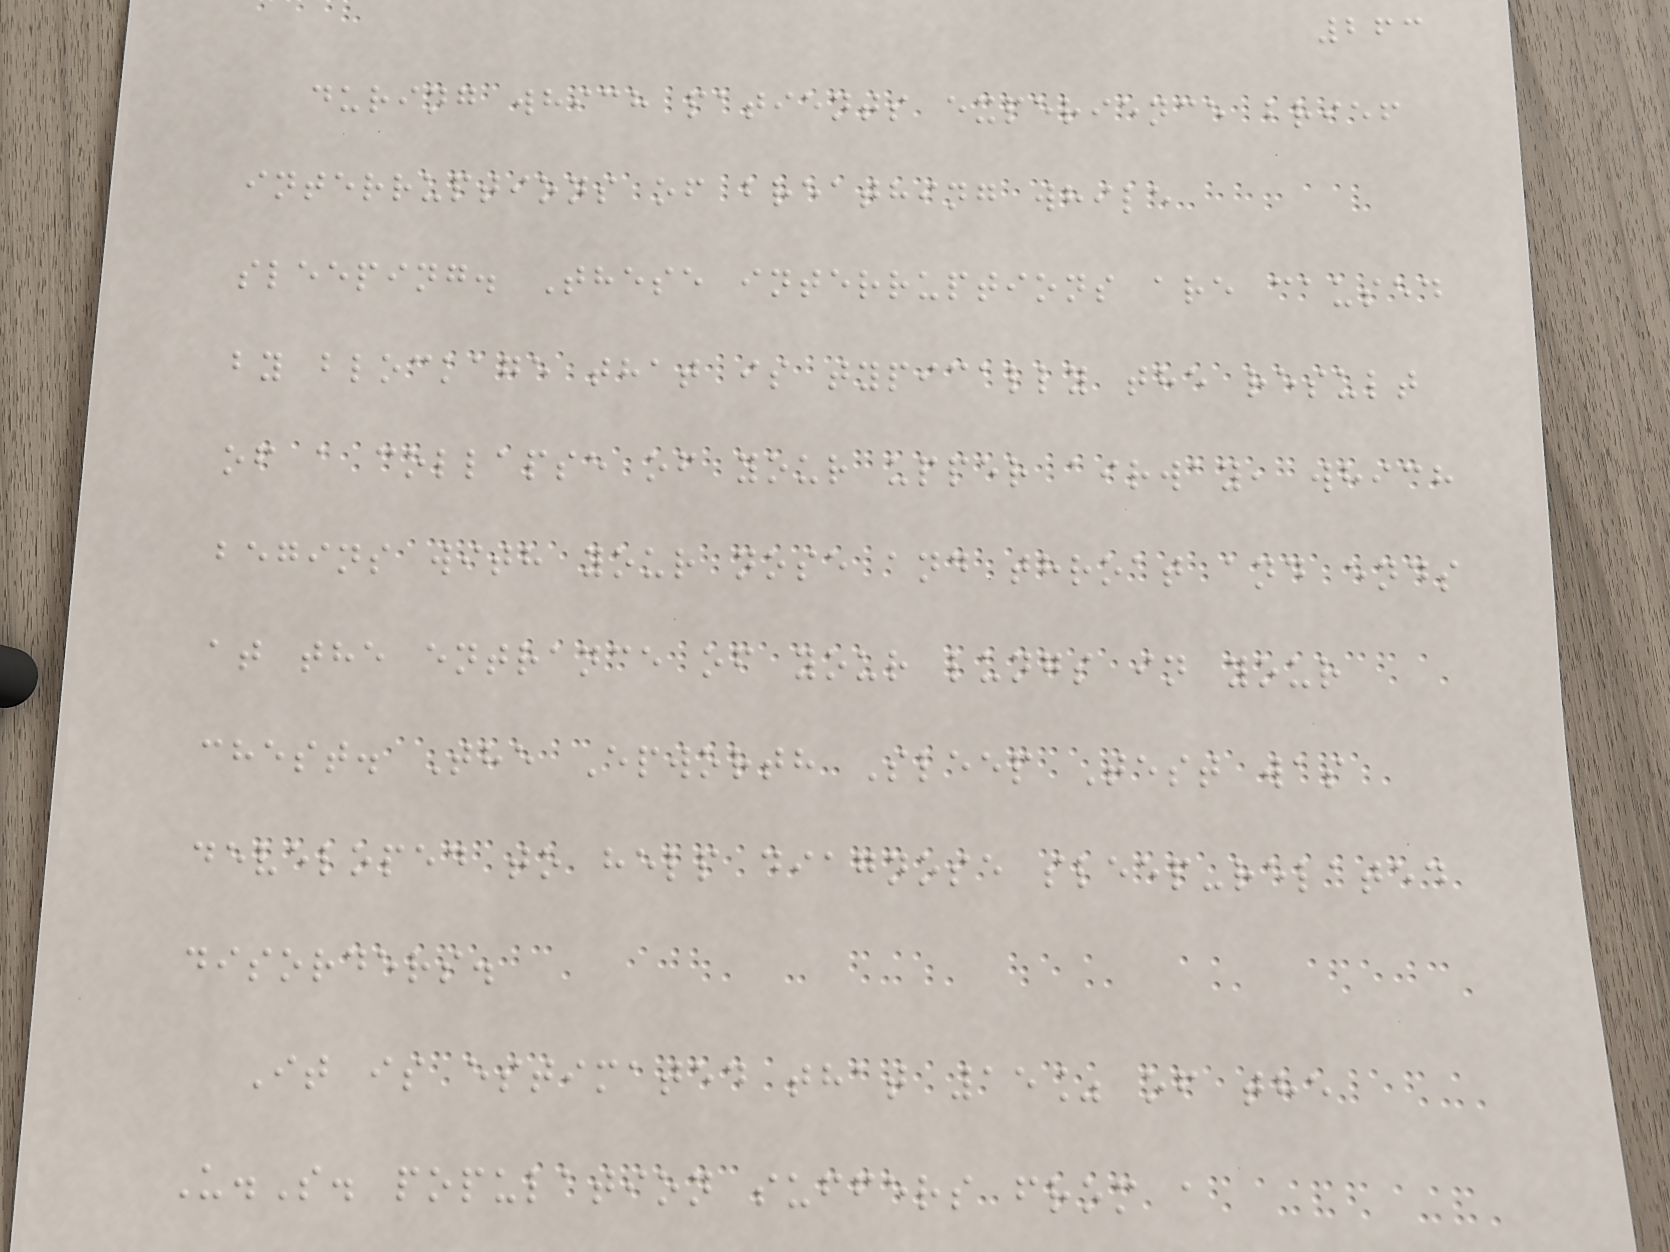263
during which patients experience brief
interruptions of breathing while
sleeping. These interruptions are caused
by blockage that is typically the result
of a collapse of your upper airway, which
begins with your nose and throat and ends
at the entrance of your lungs in your
chest. The Epworth Sleep Test was
developed to help diagnose sleep-related
disorders.
It is estimated that 15% of the
U.S. population suffers from a
